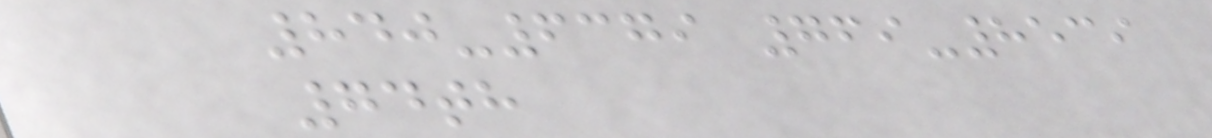840-6379 769-8539
74th
